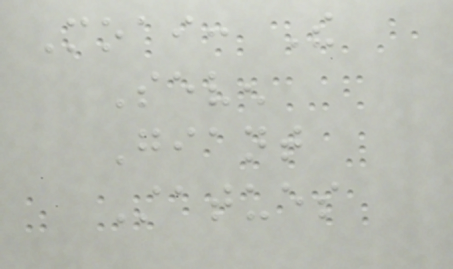Moai: The
Seven
Giant
Statues
